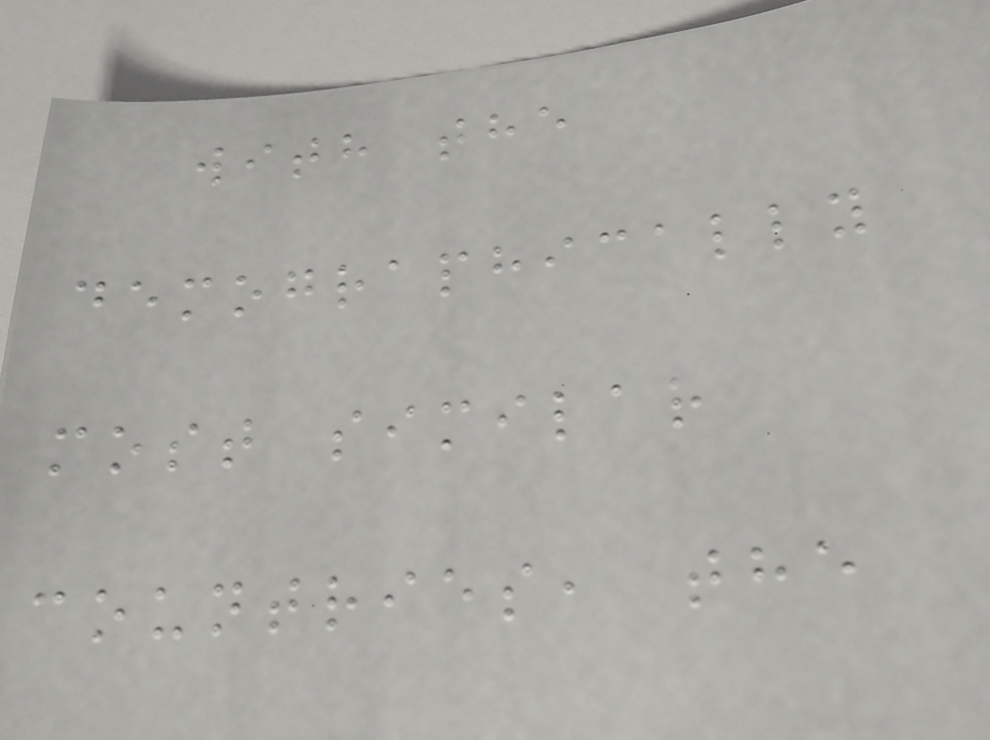with the
demographically
most similar
countries, the
